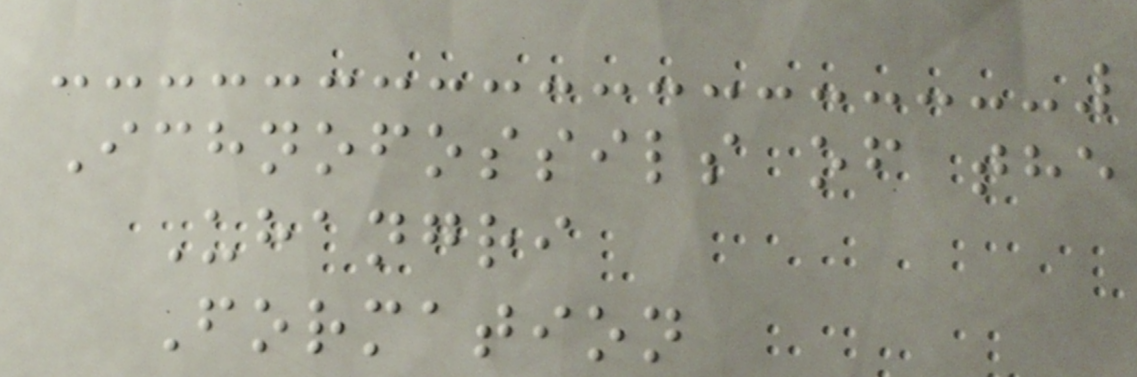Ichnofossils of the
Uhangri
Formation
